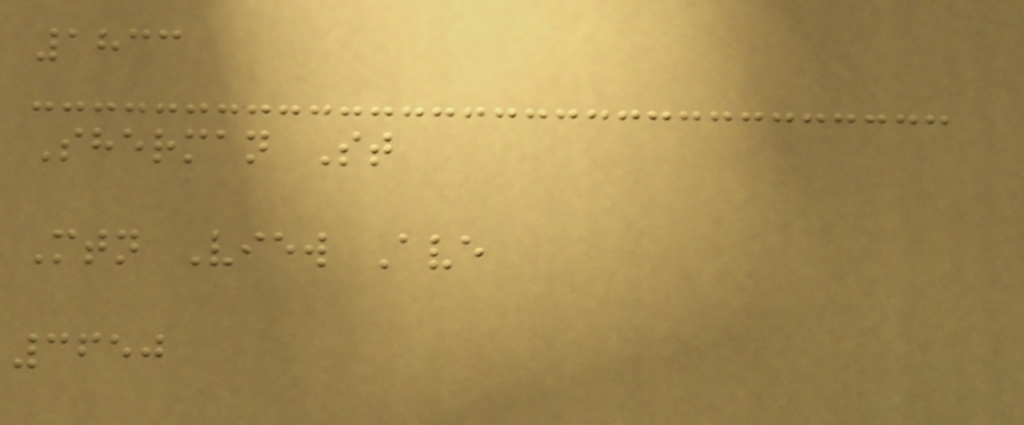1833
Sherman St
Mtn View Ave
3650
